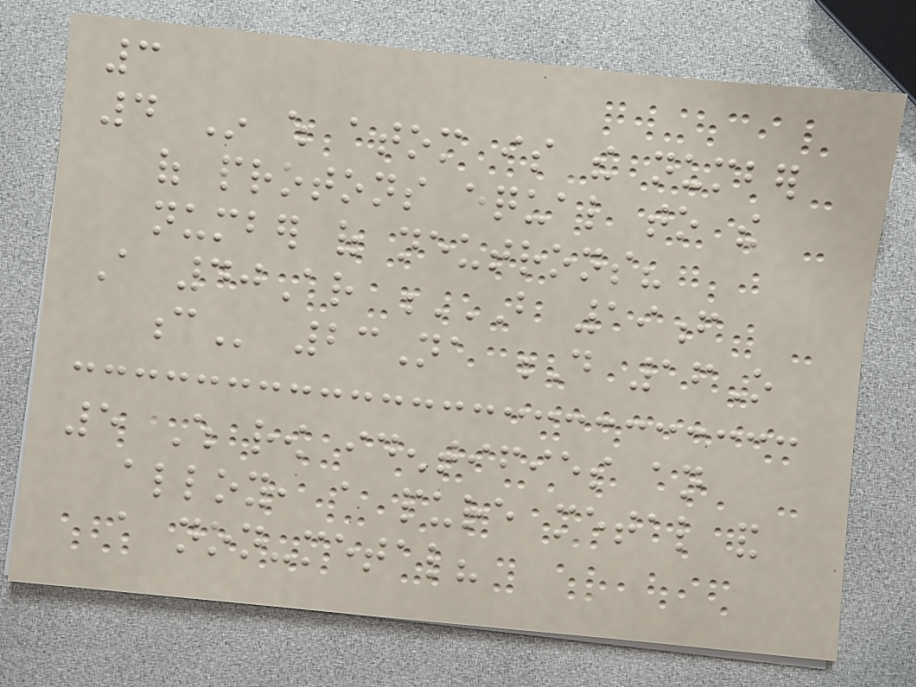3
4 In which atom is the number
of protons equal to the
number of neutrons?
A 40Ar B 19F
C 23Na D 16O
5 Which row identifies an
alloy, a pure metal and
a non-metal?
